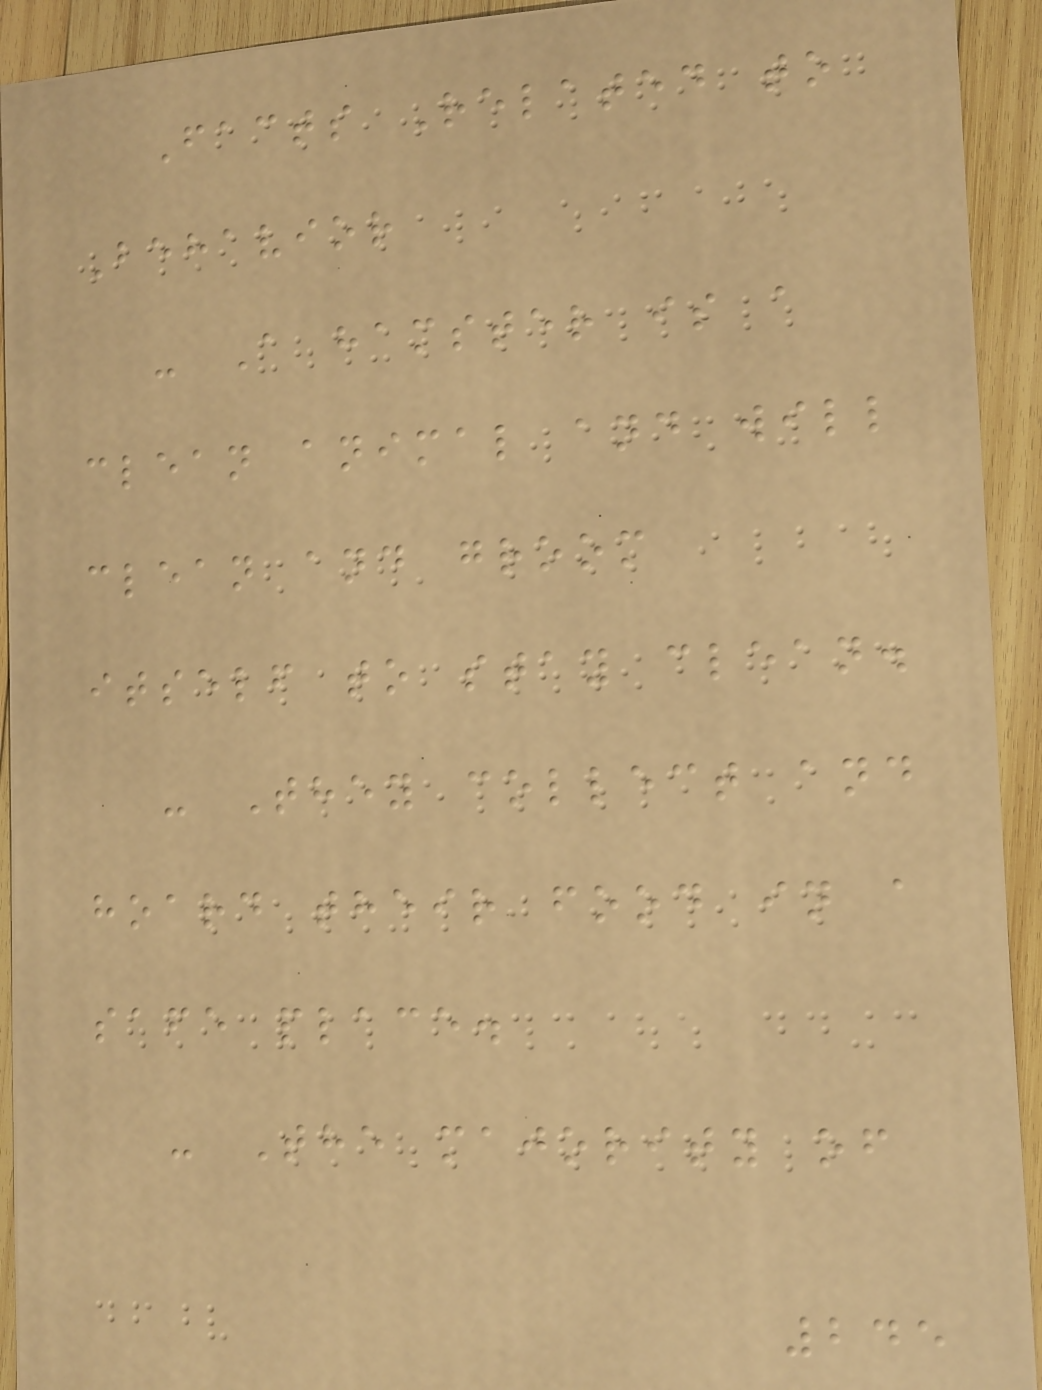Facts Related to
Behavior
- A hamster is a
clean animal and will
clean and groom
itself to stay clean.
- They collect and
hoard their food in a
safe place.
- The majority of
245
